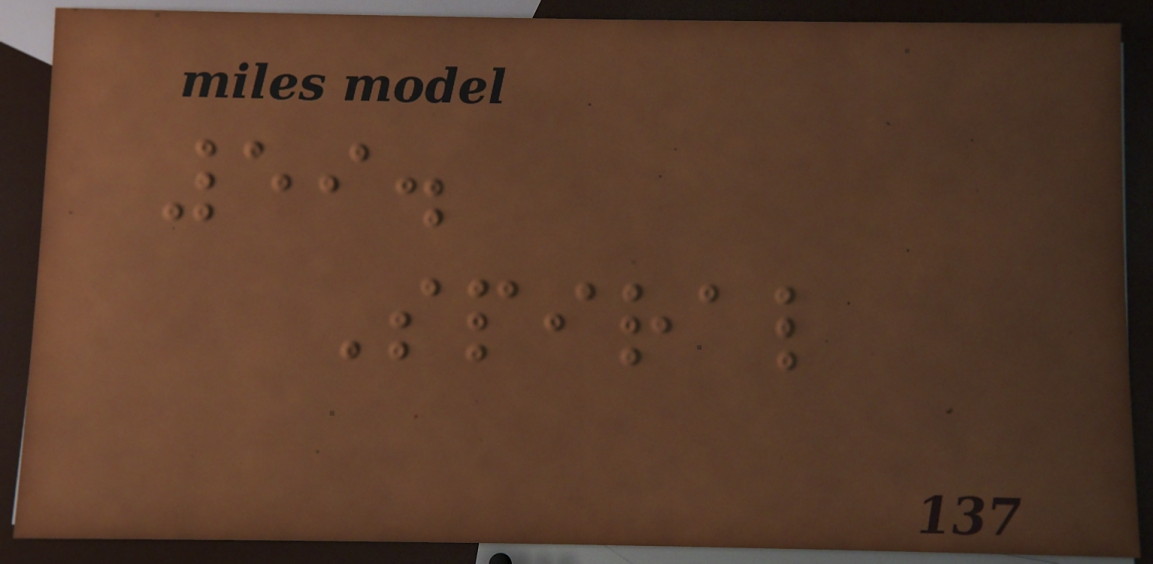59.
Spiral
